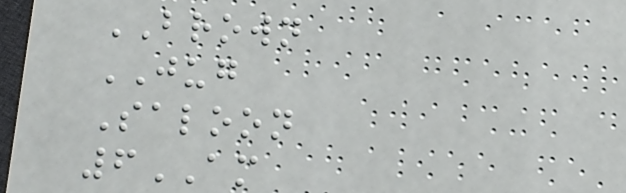BROWN
JUG
Saloon
6AM
